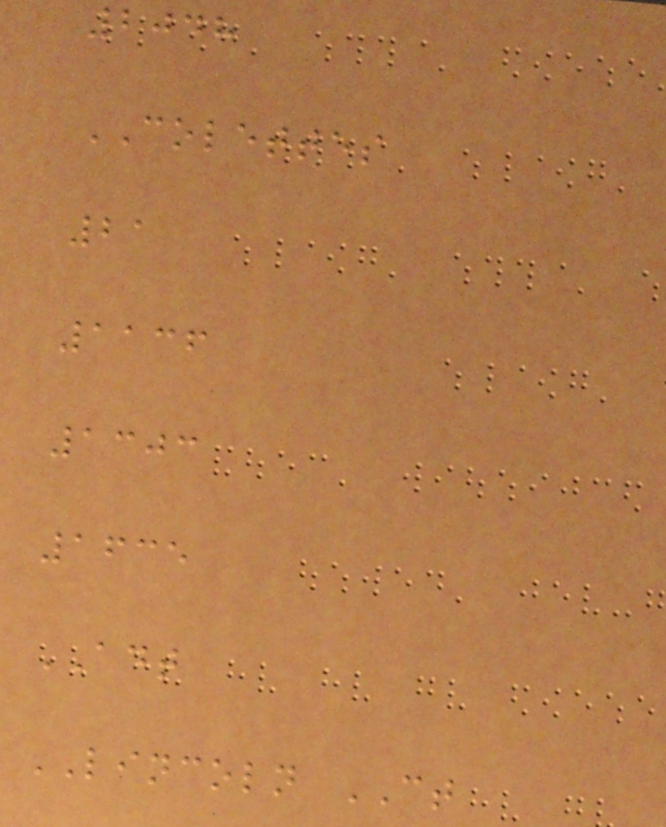2048
COLETTES
21
1136
1303
1635
ADT
LINCOLN CT
